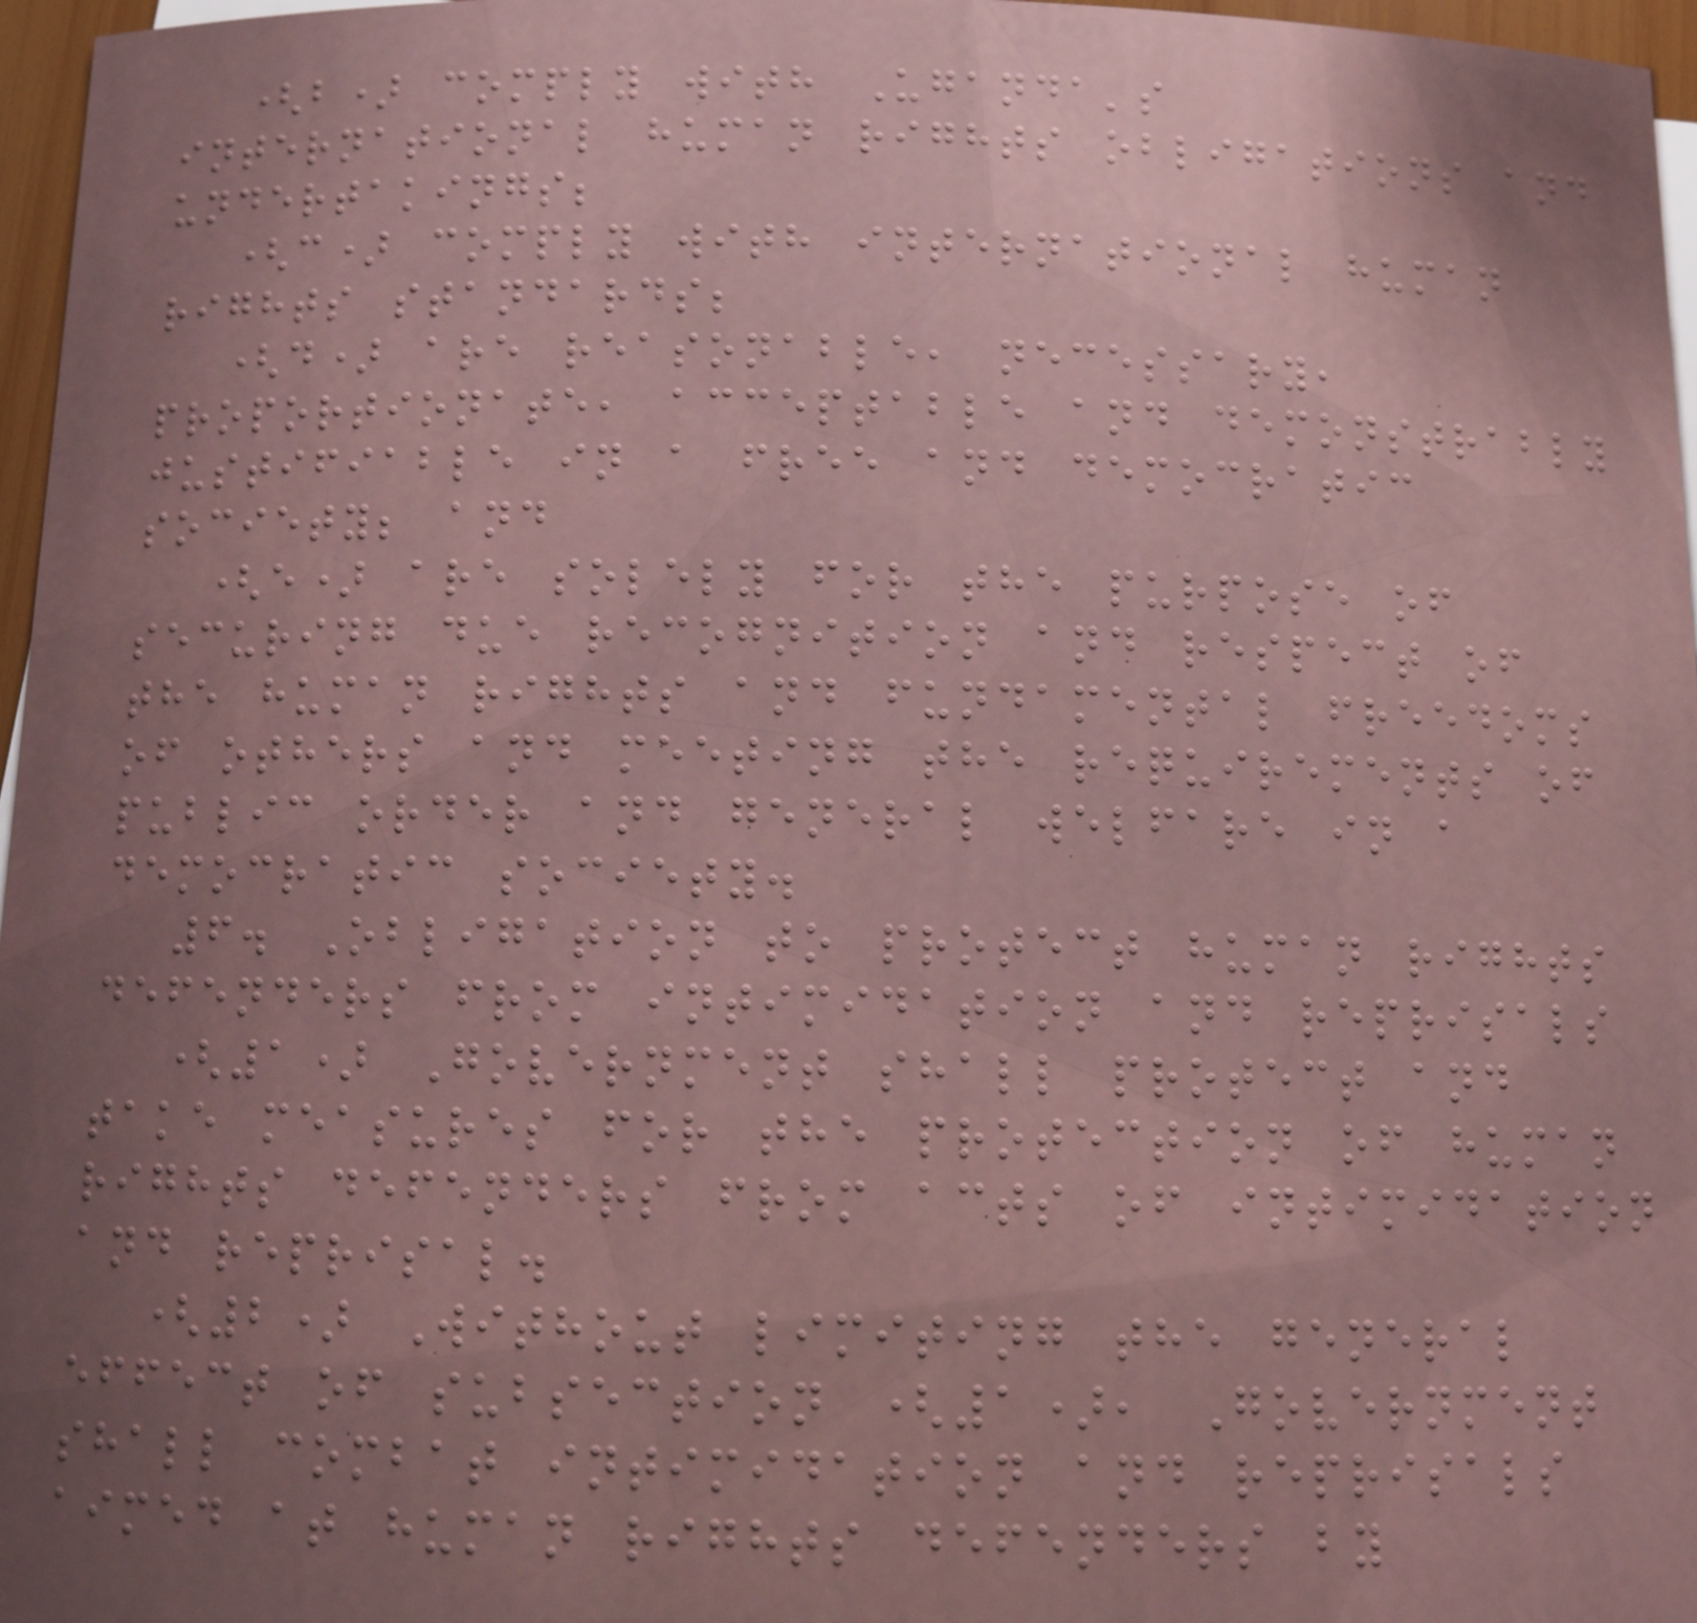(b) comply with Uganda's
international human rights obligations and
undertakings;
(c) comply with international human
rights standards;
(d) are reasonable, necessary,
proportionate, acceptable and demonstrably
justifiable in a free and democratic
society; and
(e) are solely for the purpose of
securing due recognition and respect of
the human rights and fundamental freedoms
of others and meeting the requirements of
public order and general welfare in a
democratic society.
6. Obligation to protect human rights
defenders from intimidation and reprisals
(1) Government shall protect and
take measures for the protection of human
rights defenders from acts of intimidation
and reprisal.
(2) Without limiting the general
effect of subsection (1), Government
shall combat intimidation and reprisals
aimed at human rights defenders by
